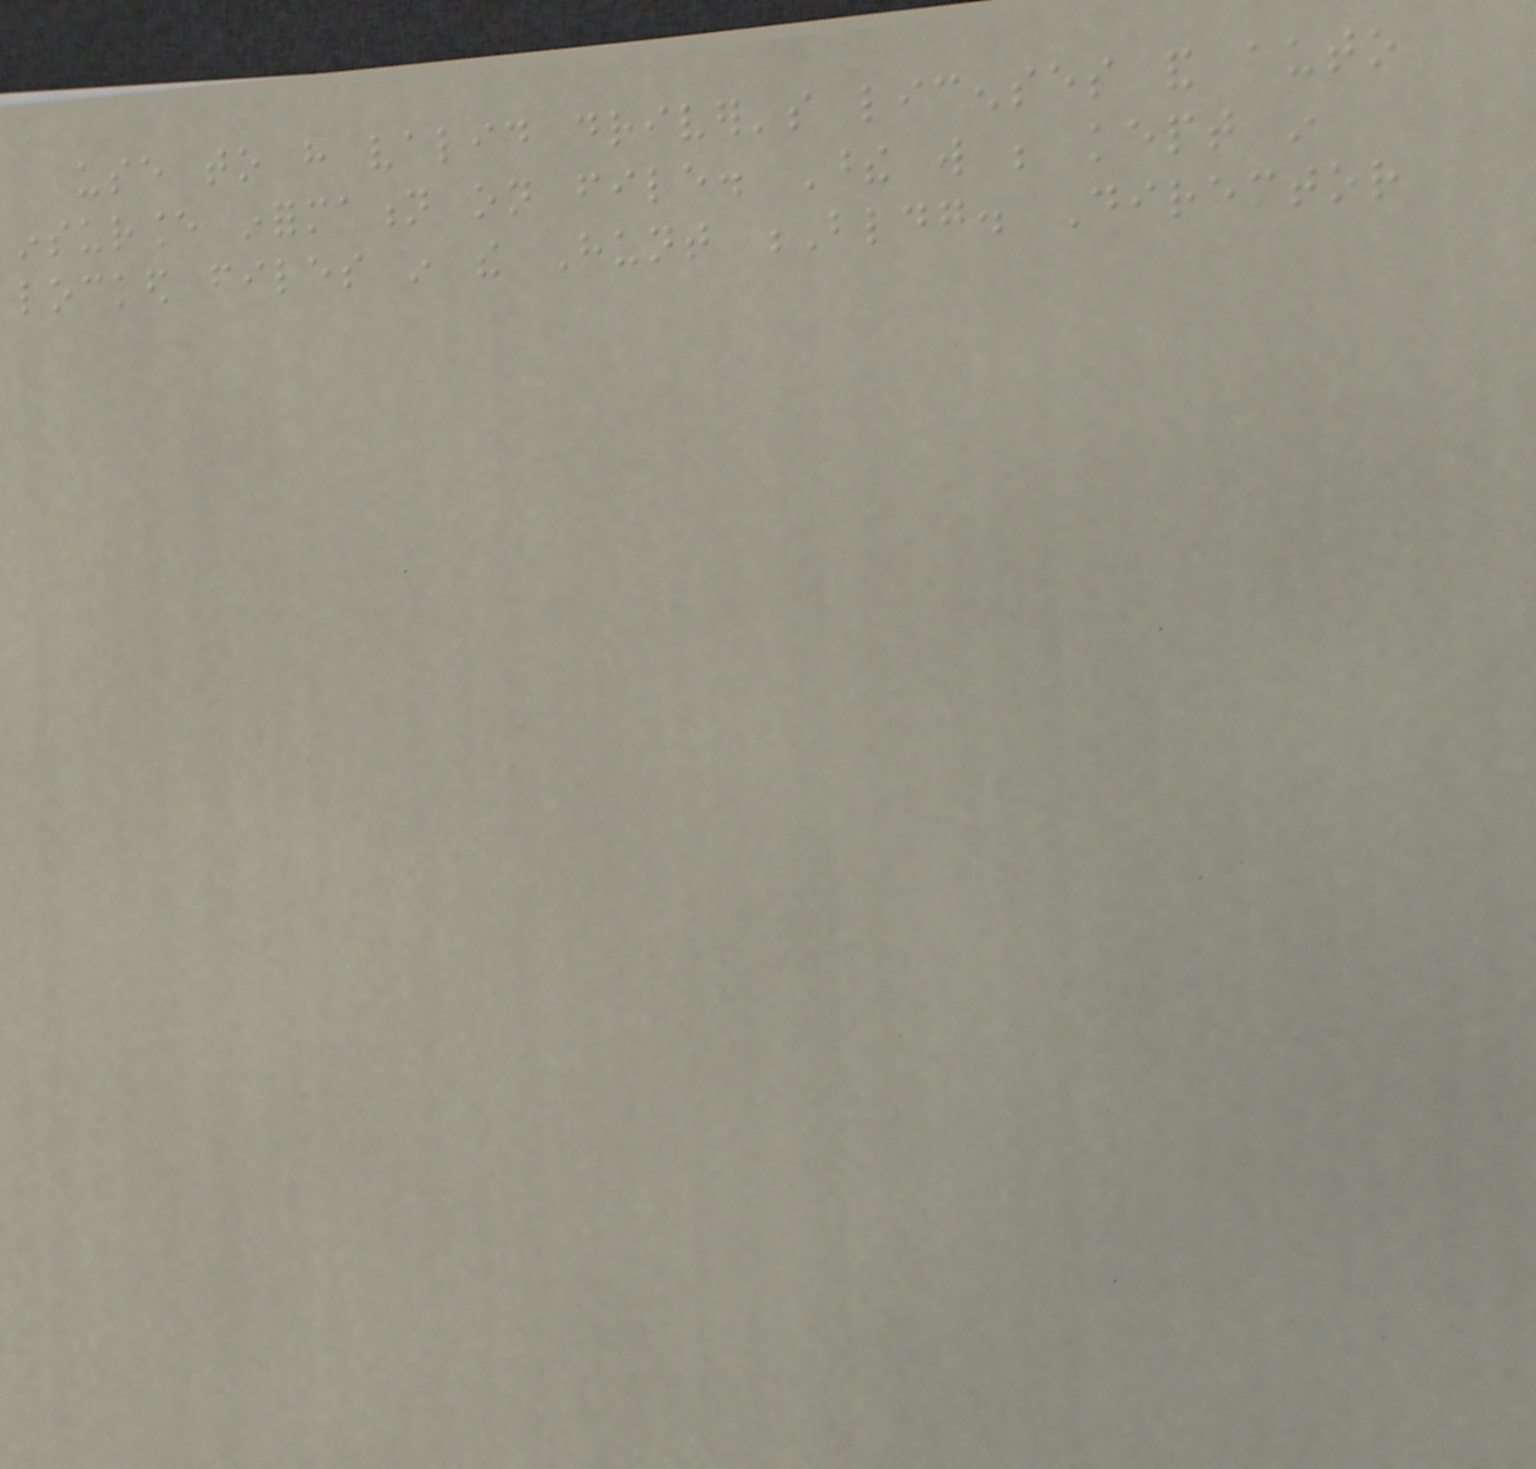use to have valid driver's licenses and auto
insurance information on file. These will be kept in
locked files in the Hunt Bldg. Director
